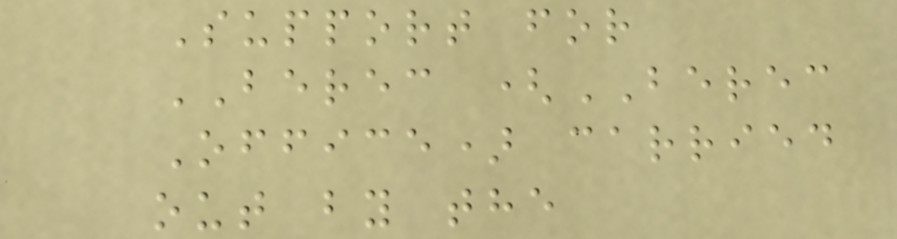Support for
BEREC (BEREC
Office) carried
out by the
